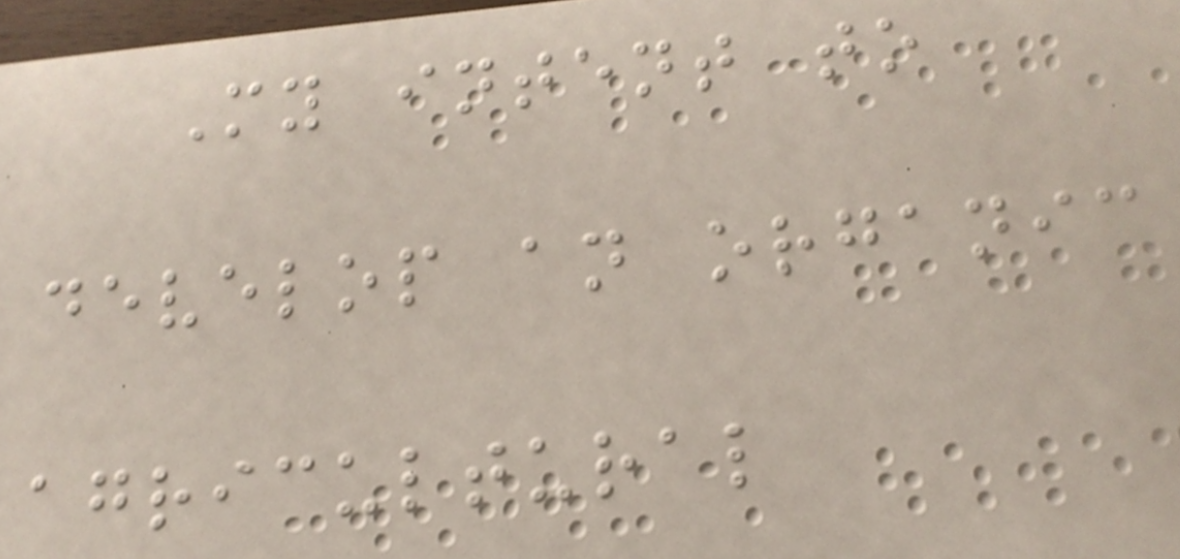My intent to
develop an organic
agricultural
